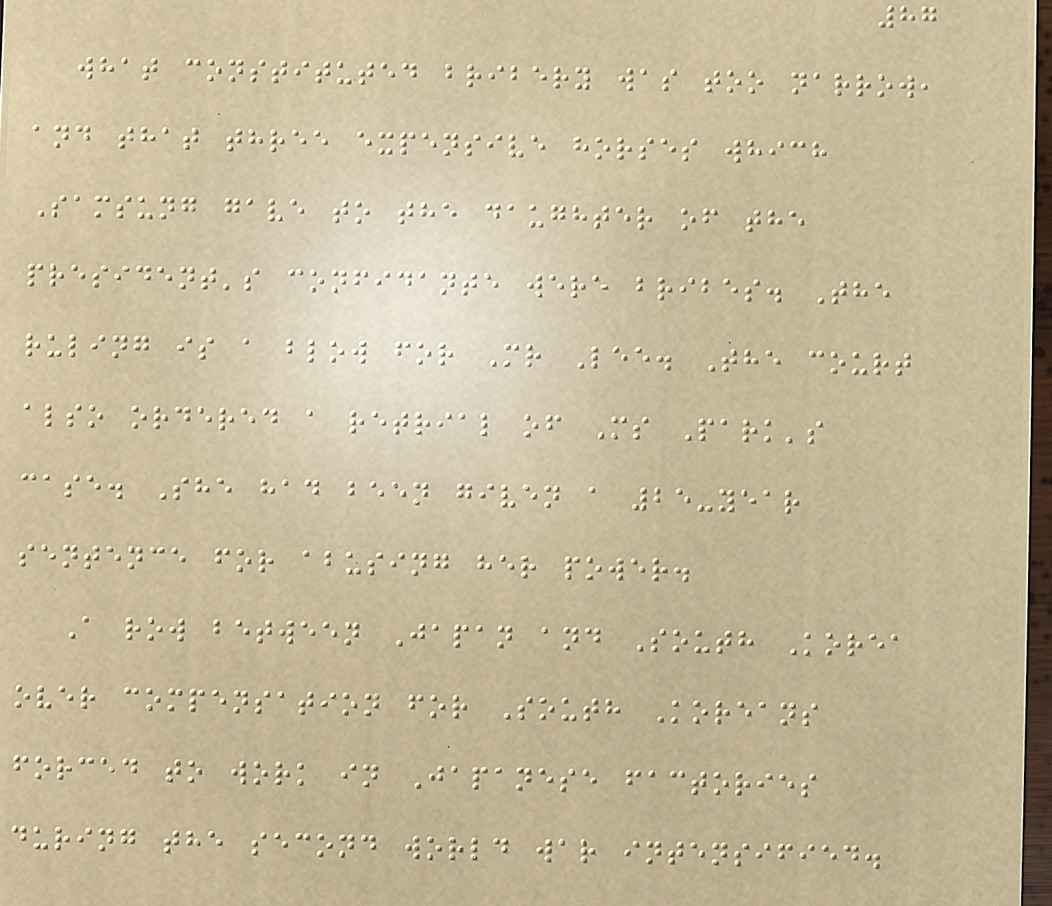87
what constituted bribery was too narrow,
and that three expensive horses which
Samsung gave to the daughter of the
president's confidante were bribes. The
ruling is a blow for Mr Lee. The court
also ordered a retrial of Ms Park's
case. She had been given a 25-year
sentence for abusing her power.
A row between Japan and South Korea
over compensation for South Koreans
forced to work in Japanese factories
during the second world war intensified.
